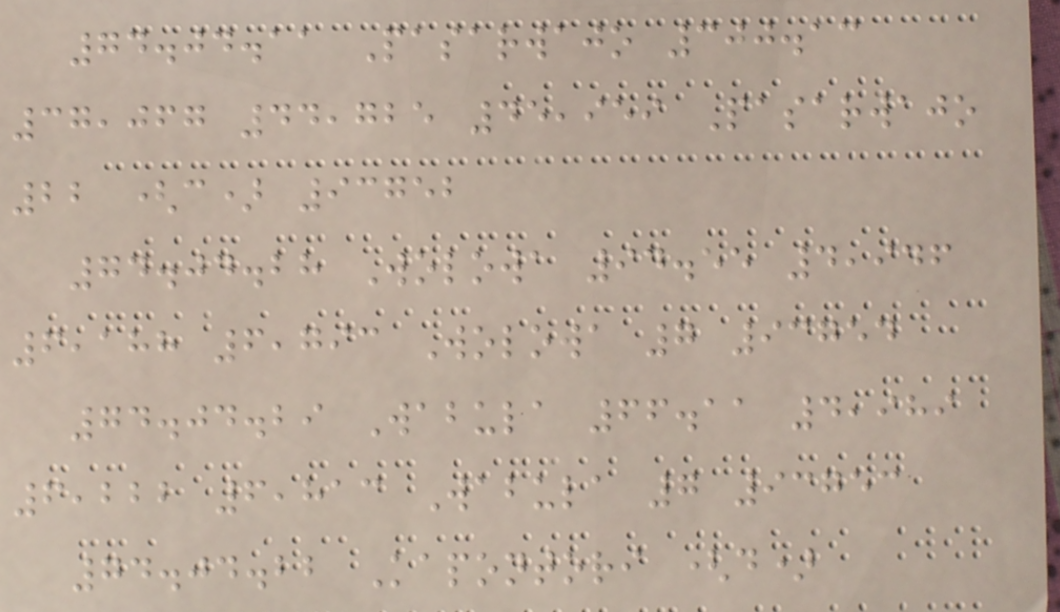74.04.11 Pasarwajo 300.13
37,067 44,725 45,959 Pasarwajo
22 (c) 93752
74.04.28 Wolowa 94.55 4,946
6,188 6,793 Wolowa 7 93754
74.04.29 Wabula 66.11 4,989
6,222 6,813 Wabula 7 93753
74.04.22 Kapontori (d)
